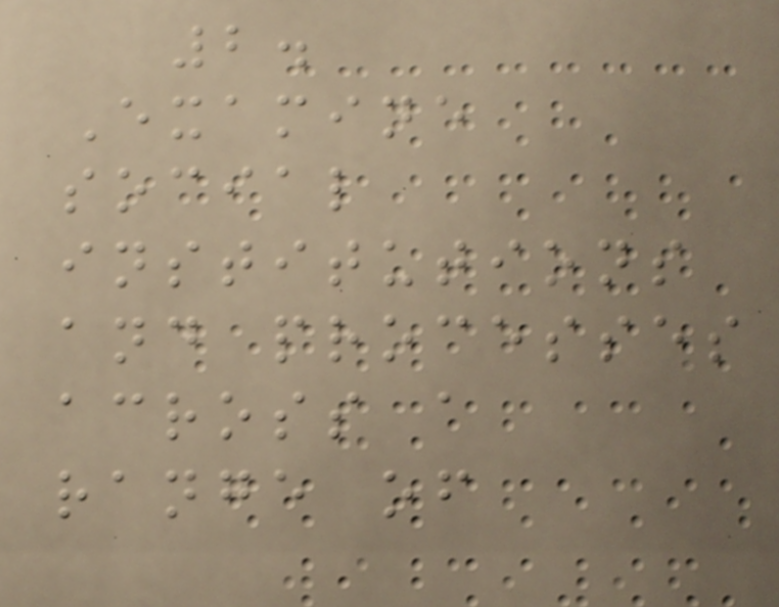2.
Examine
social
institutions
and processes
across a
range of
